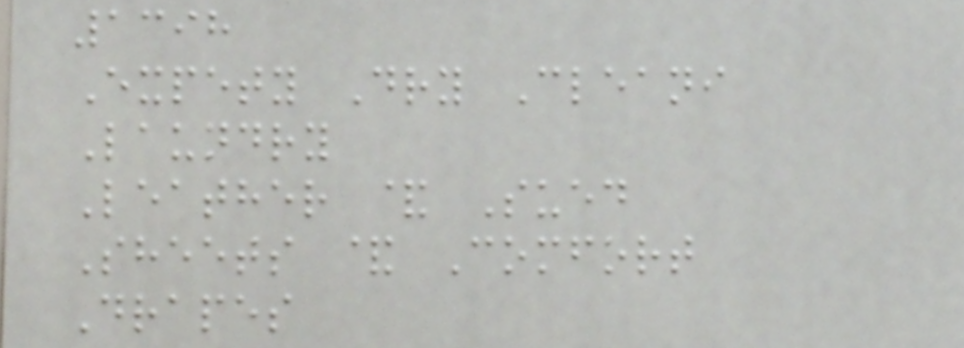1398
Expety Dry Cleani
Laundry
Leather & Sued
Sheets & Comfort
Drapes
